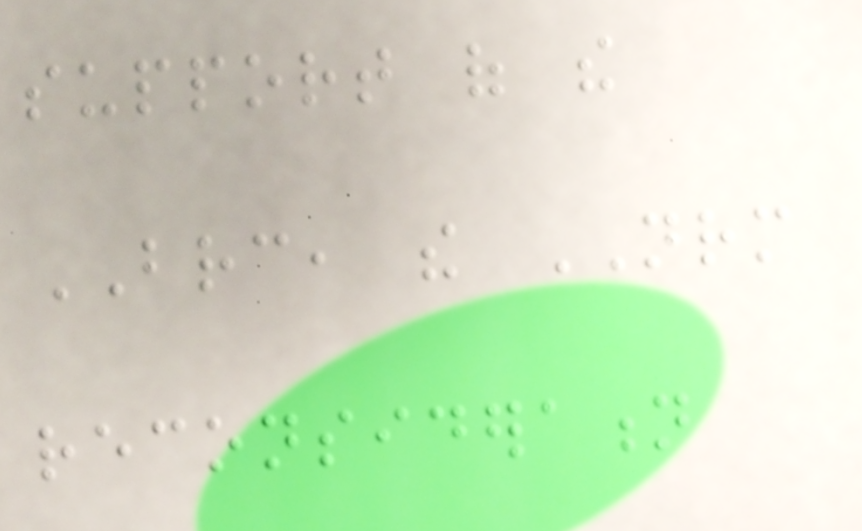support of the
BRC, the NRM
reconsideration
